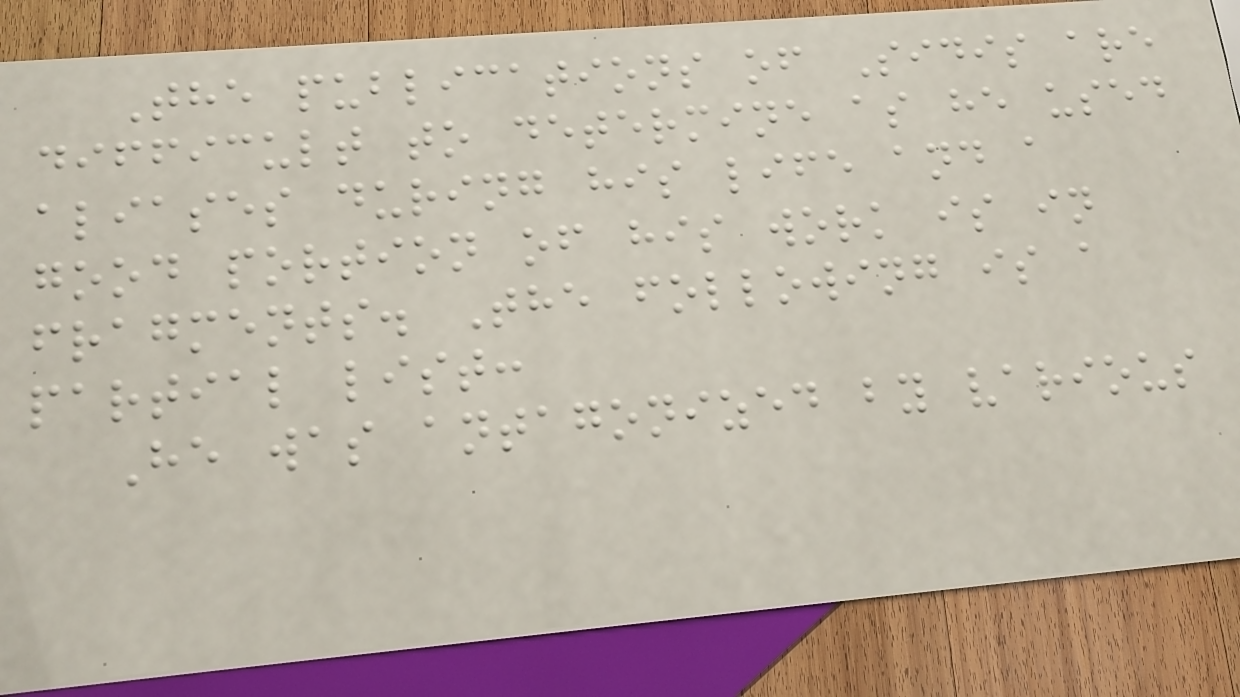The publications of Sidis are
difficult to determine as he used
aliases during his life and a
good portion of his work is in
fragments. The following is a
partial list:
He was antagonized by various
